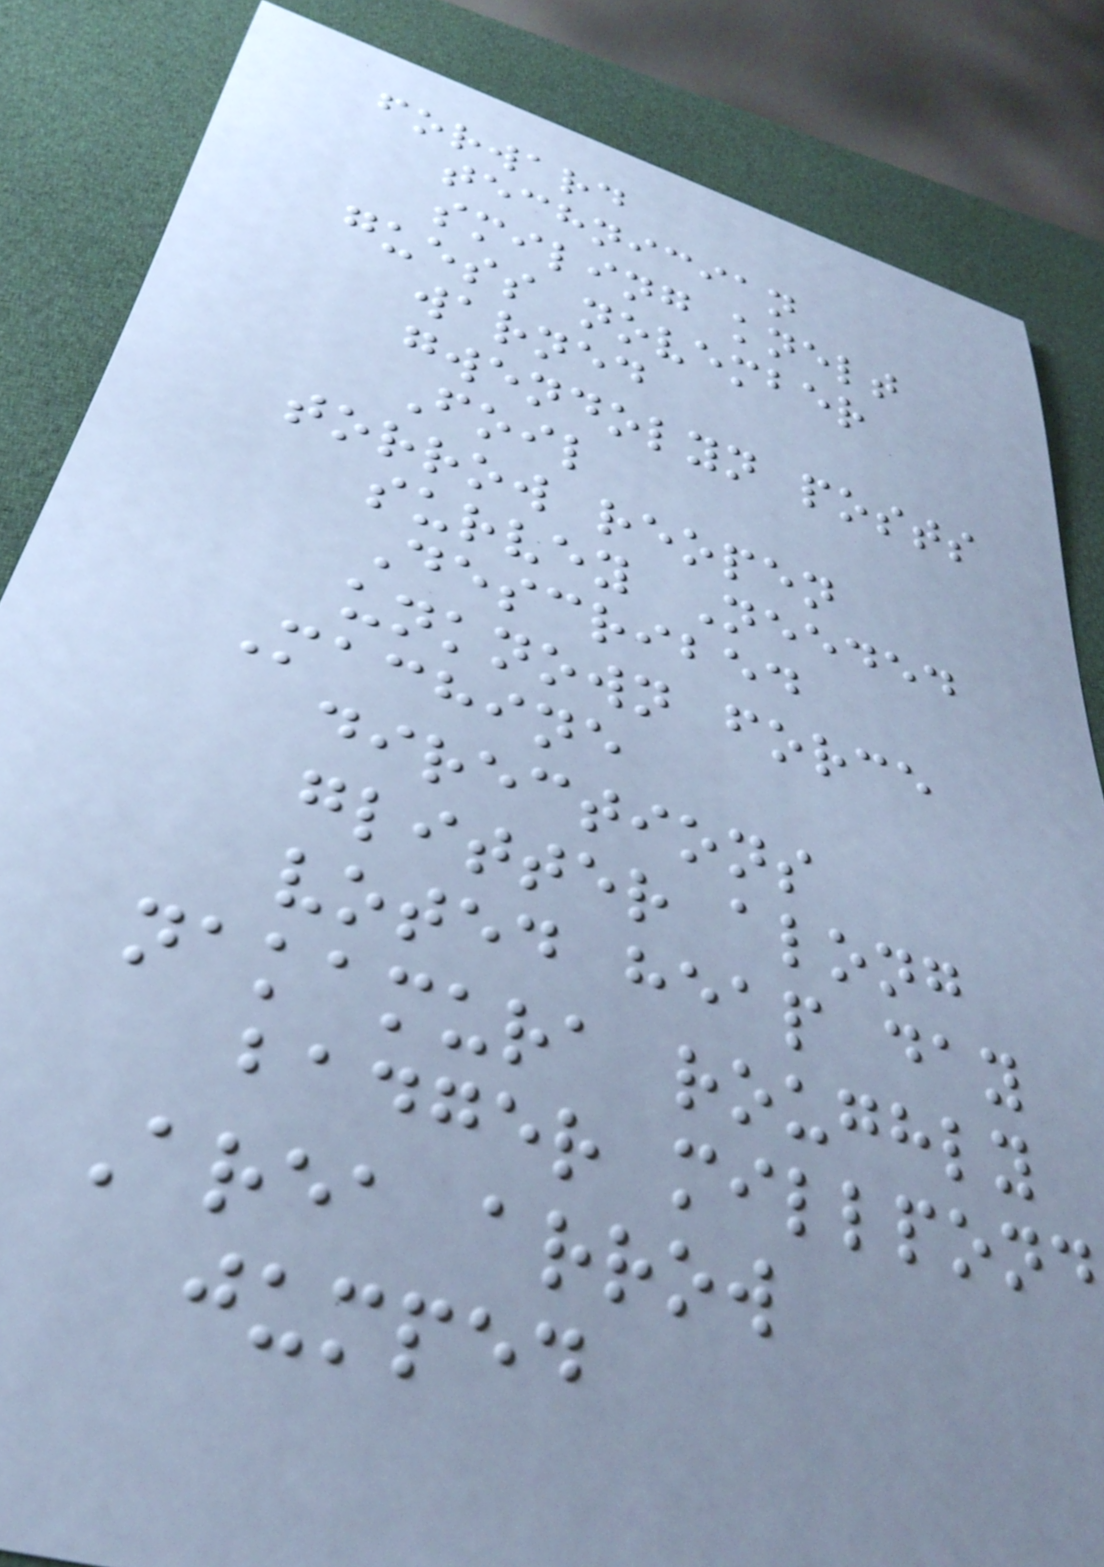forward
technician
smiling knelt
guess november
warned
gwendolyn posts
Foil
torrow reopen
survey Needed
Described
unknown force
Machine
directions
glitter along
voted heap day
nakamura roughly
badger millpond
Area arrow
jumped
